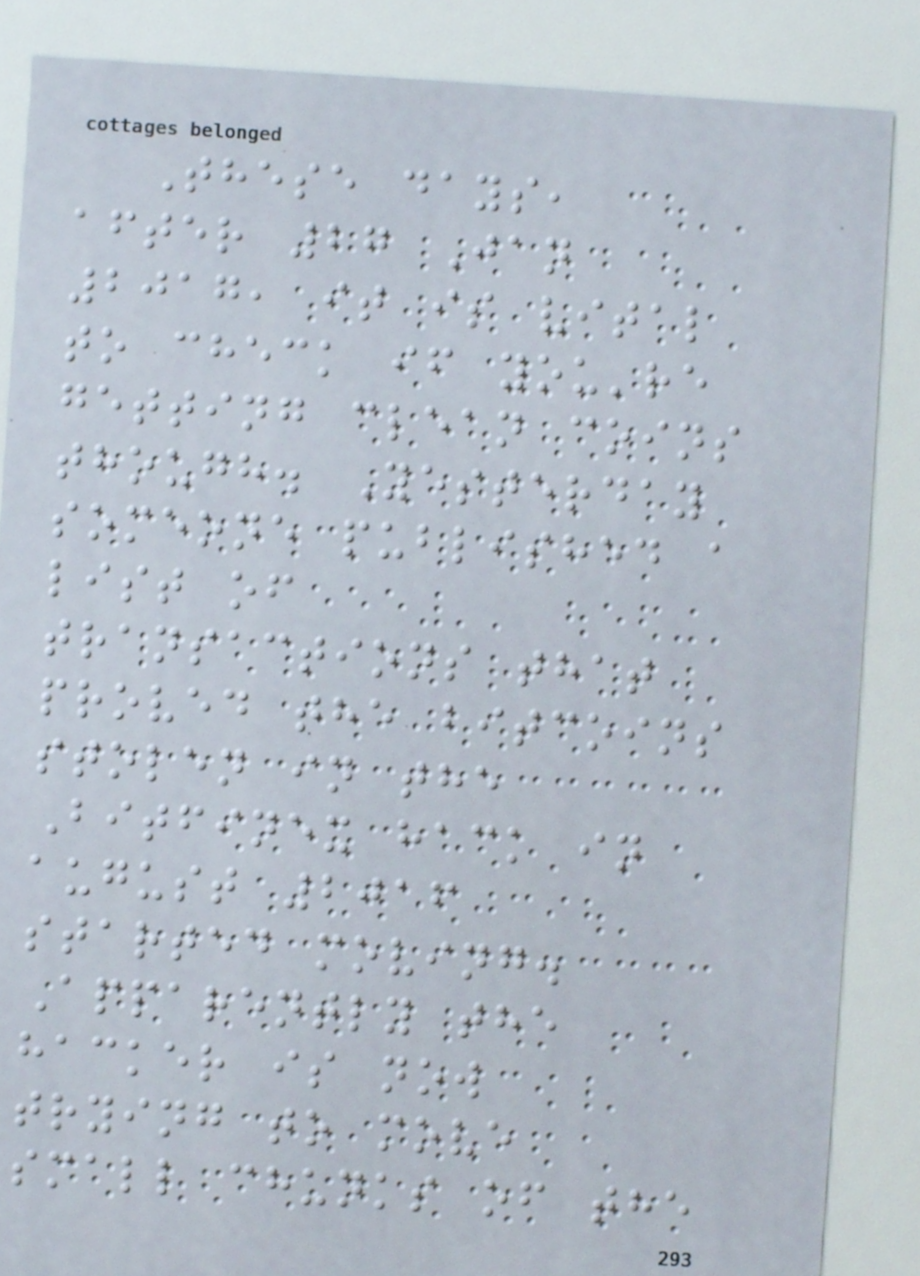These days,
after 27 Jan
2017, it is vital
to check if you're
getting clean coins
though. Yesterday
someone published a
list of
transactions that
proved the bitcoins
stolen in the
Bitfinex hack in
august 2016
started moving.
Apparently the
hacker is now
trying to move
small chunks of the
